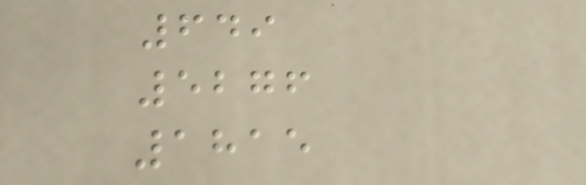649
5276
1815
